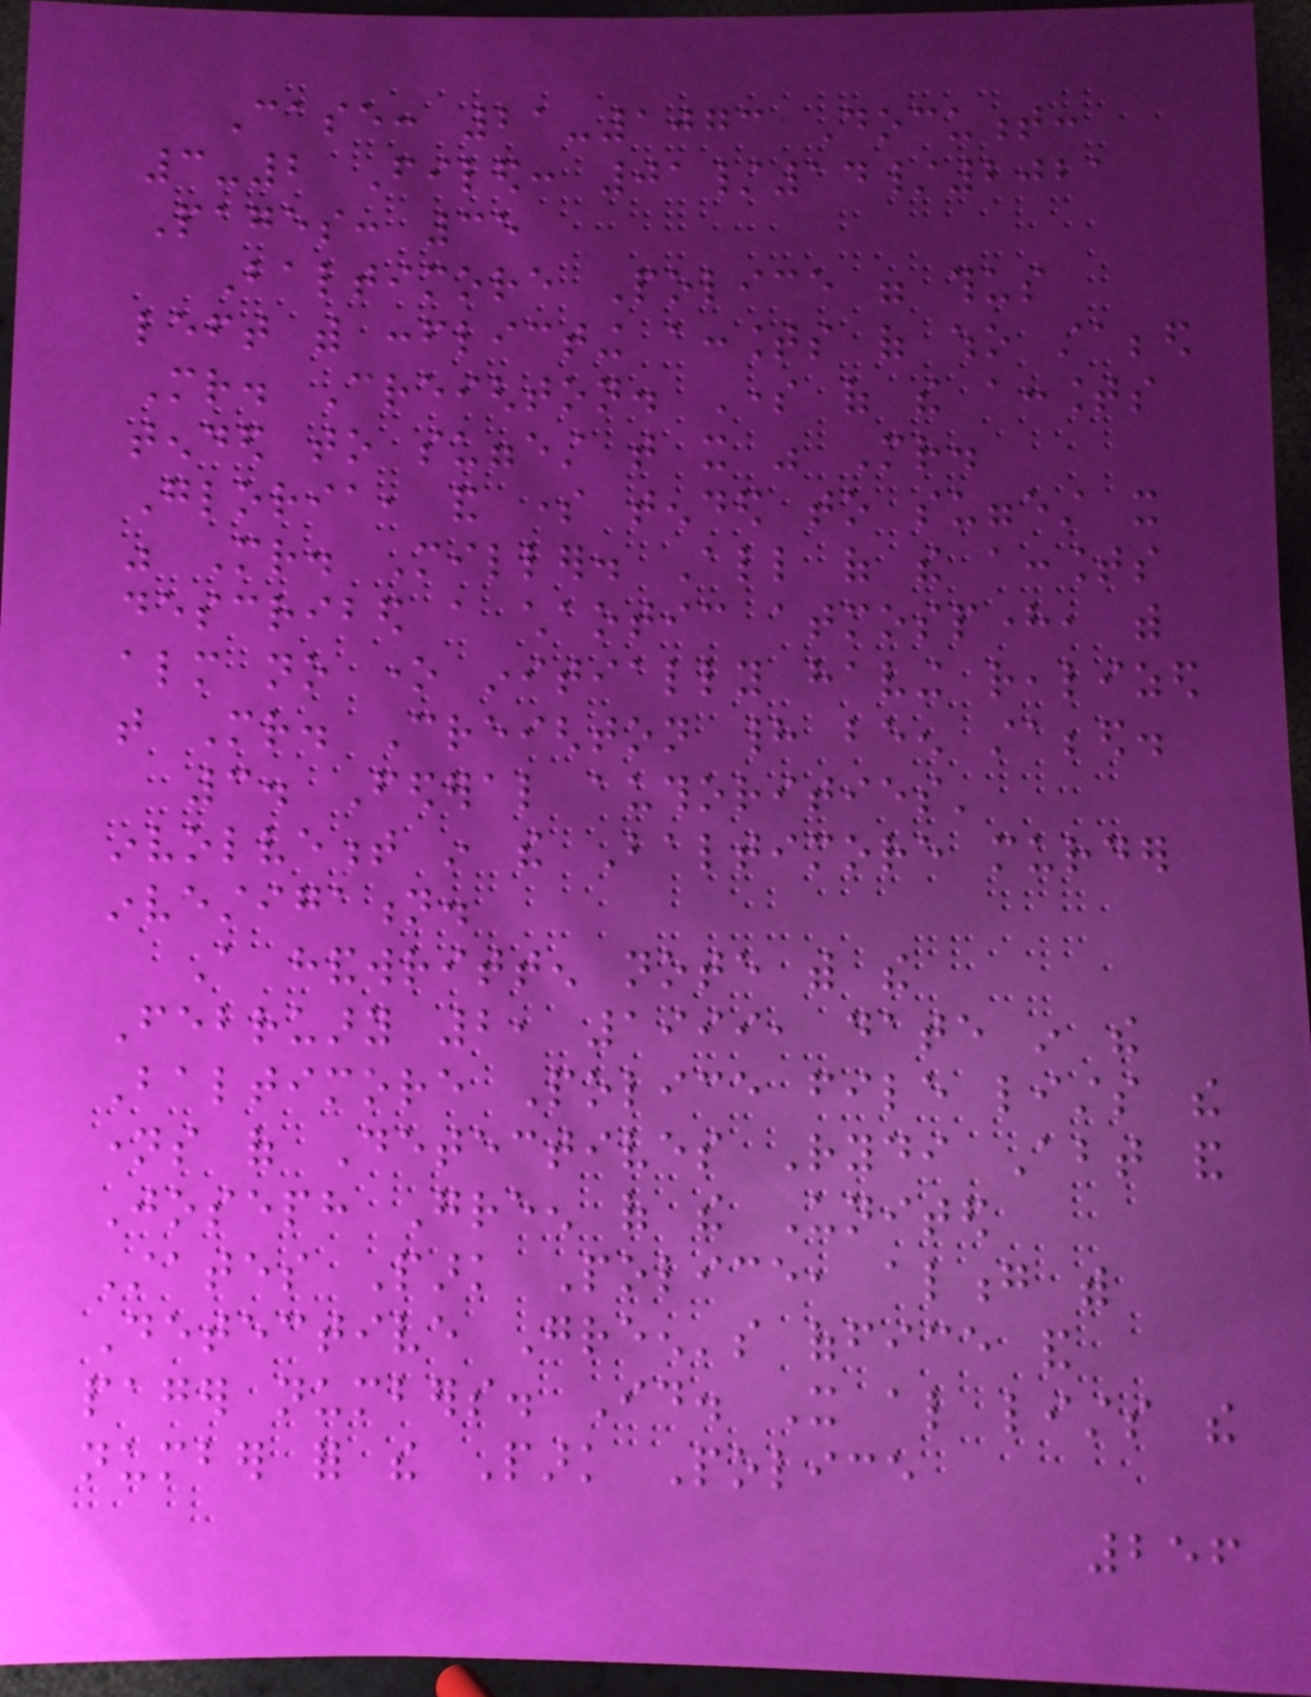Case: 21-1073 Document:
3-2 Filed: 01/14/2021
Pages: 35
Baltimore Police were thus
left with conflicting accounts of who stabbed
Mr. Creighton. Some of the accounts
tended to suggest that it was Mr.
Gloria, and some tended to suggest it
was Mr. Miller. All of the accounts
described a chaotic atmosphere, with
almost no one initially having realized
that Mr. Creighton had been stabbed.
3. Federal authorities'
involvement in the Baltimore murder
investigation.
A handwritten note with the
February 2, 1999, date in the
Baltimore Police file lists the
names of Detectives Rydi Abt and
Joseph Green of the United
States Park Police, along with
Detective Green's office and
pager numbers. Id. It also lists the
number for the Park Police
256
